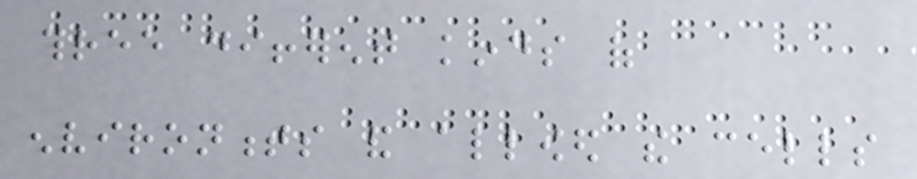three different kinds of
environments and allowed the cells
